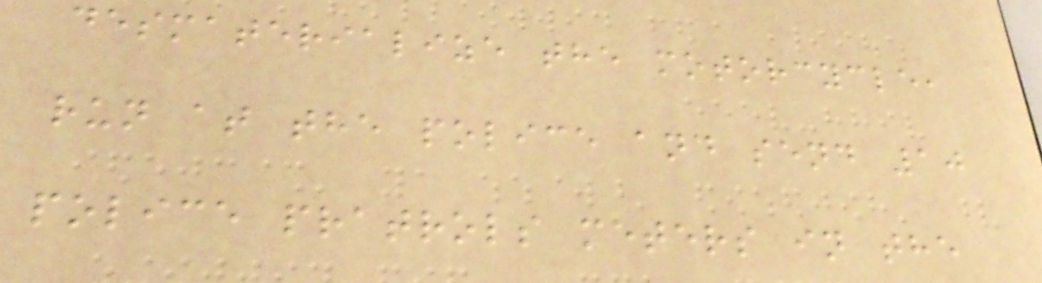desmaterialize the motorcycle,
run at the police and send 10
police pratrols meters in the
